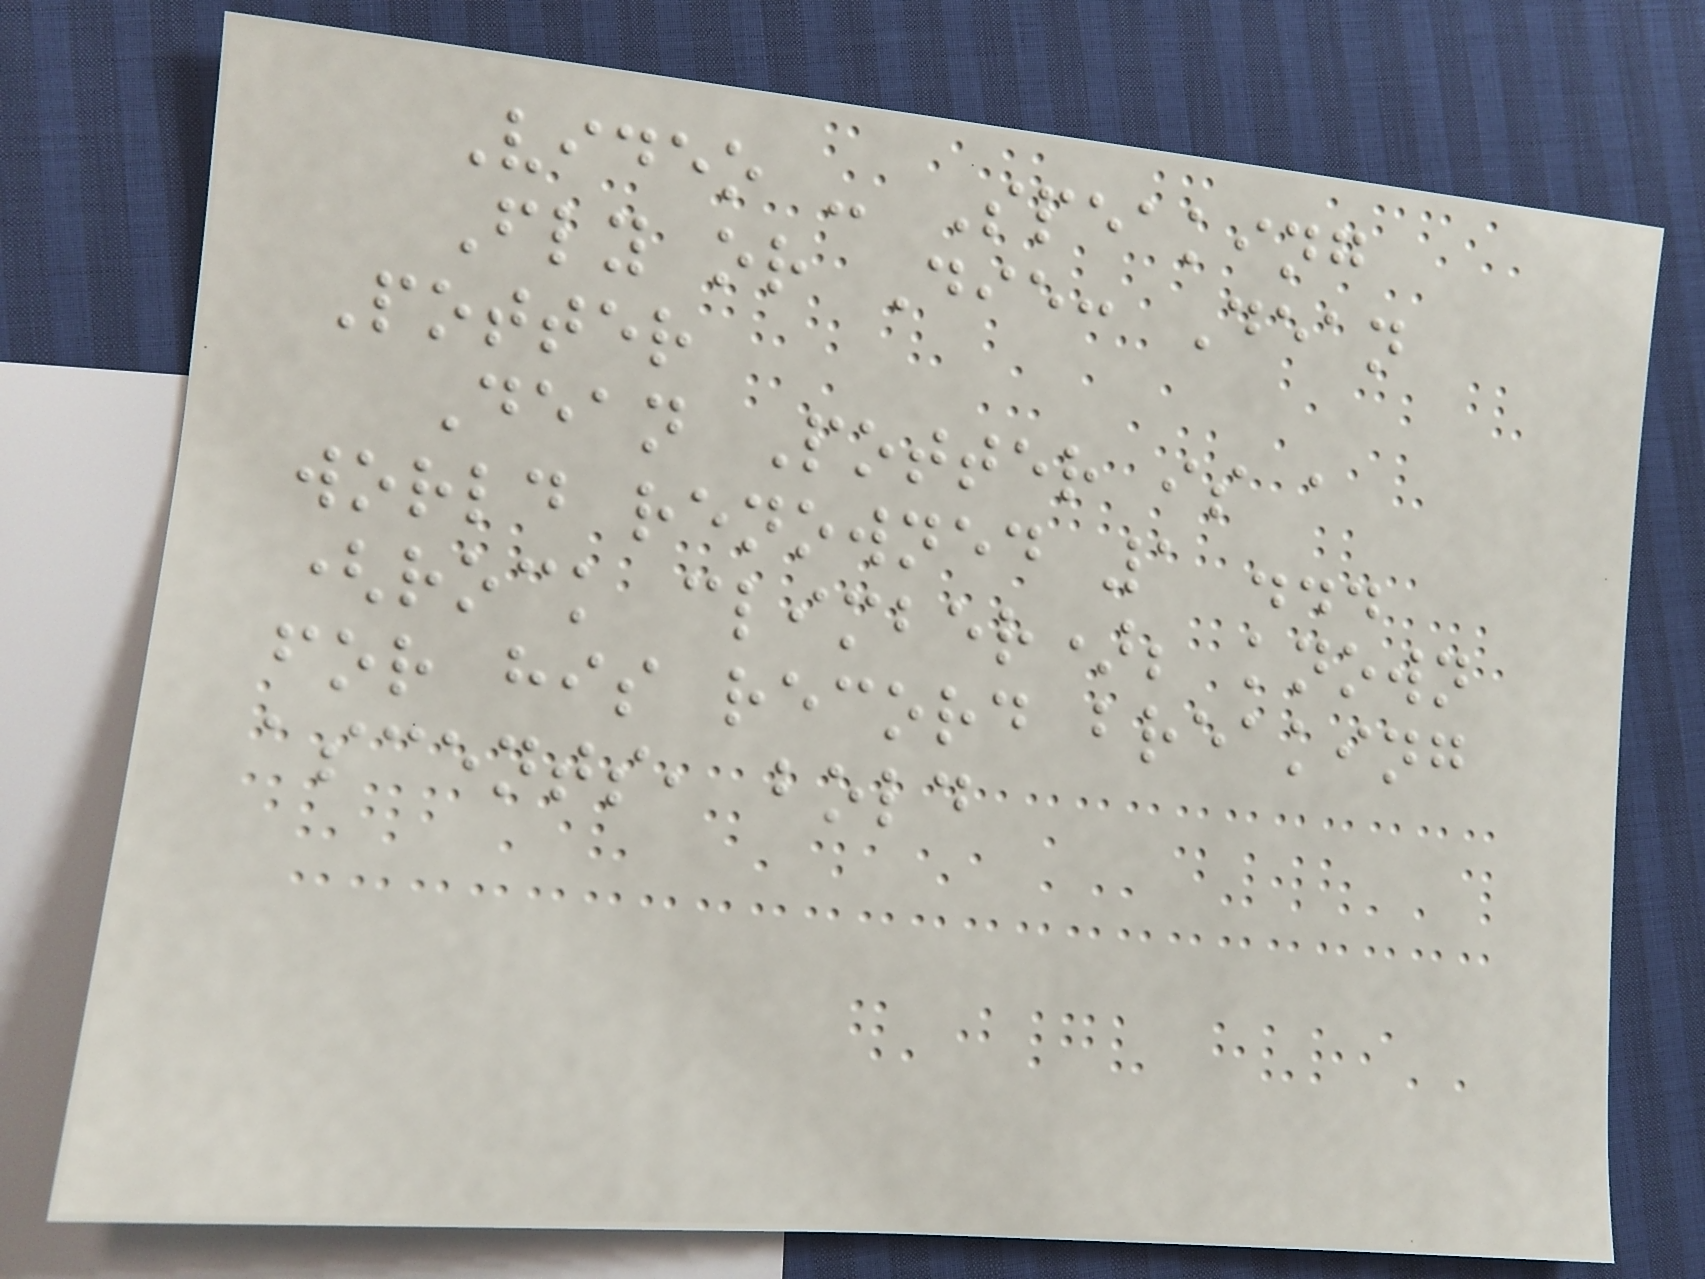Video - Speaking
Fly or Die: Dean
Potter
Dean Potter is a
world renowned 1 ...
(rock climber); known
for his record breaking
ascents, bold
